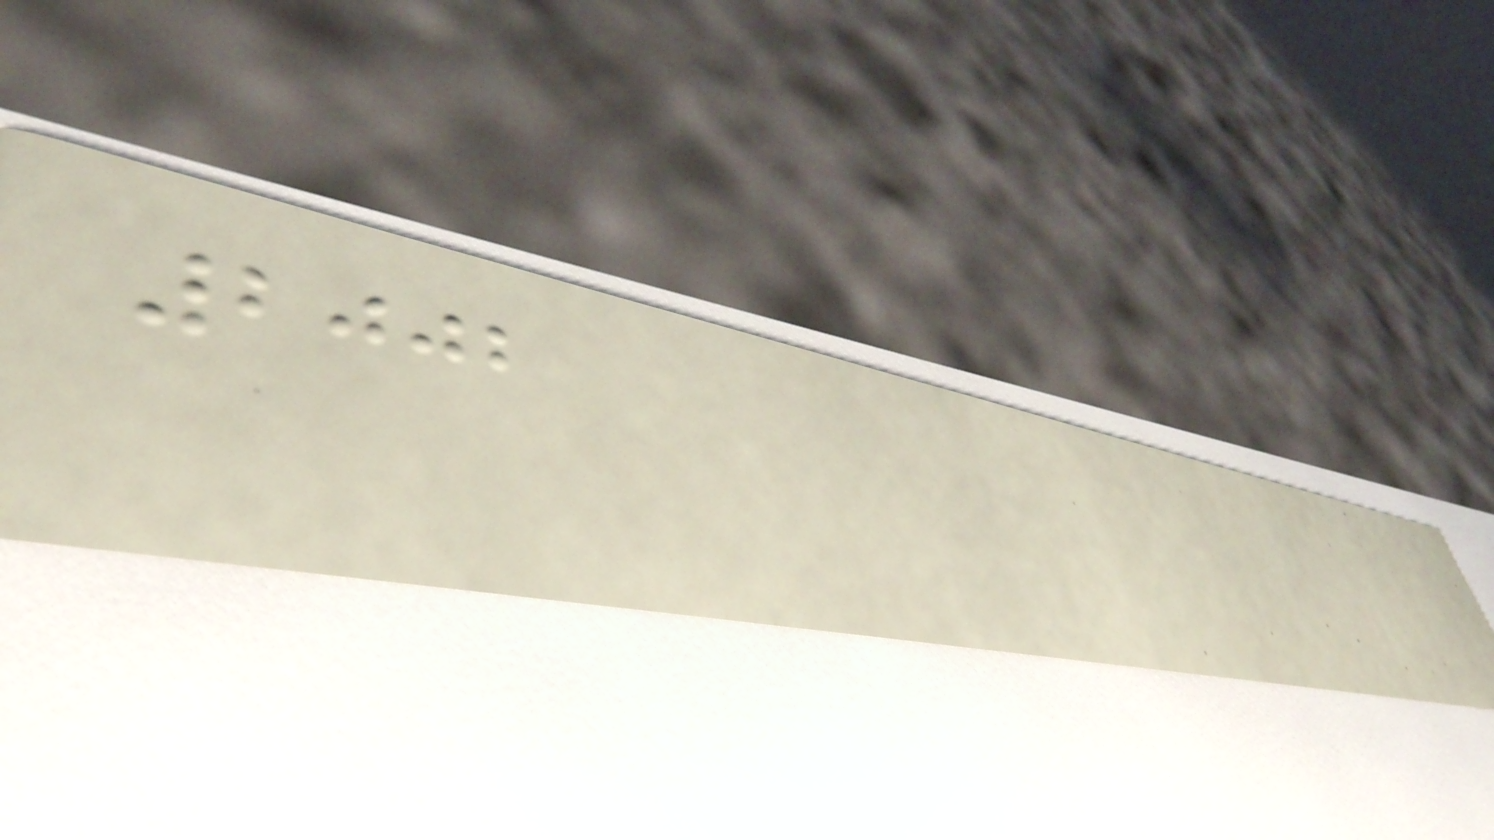2002
